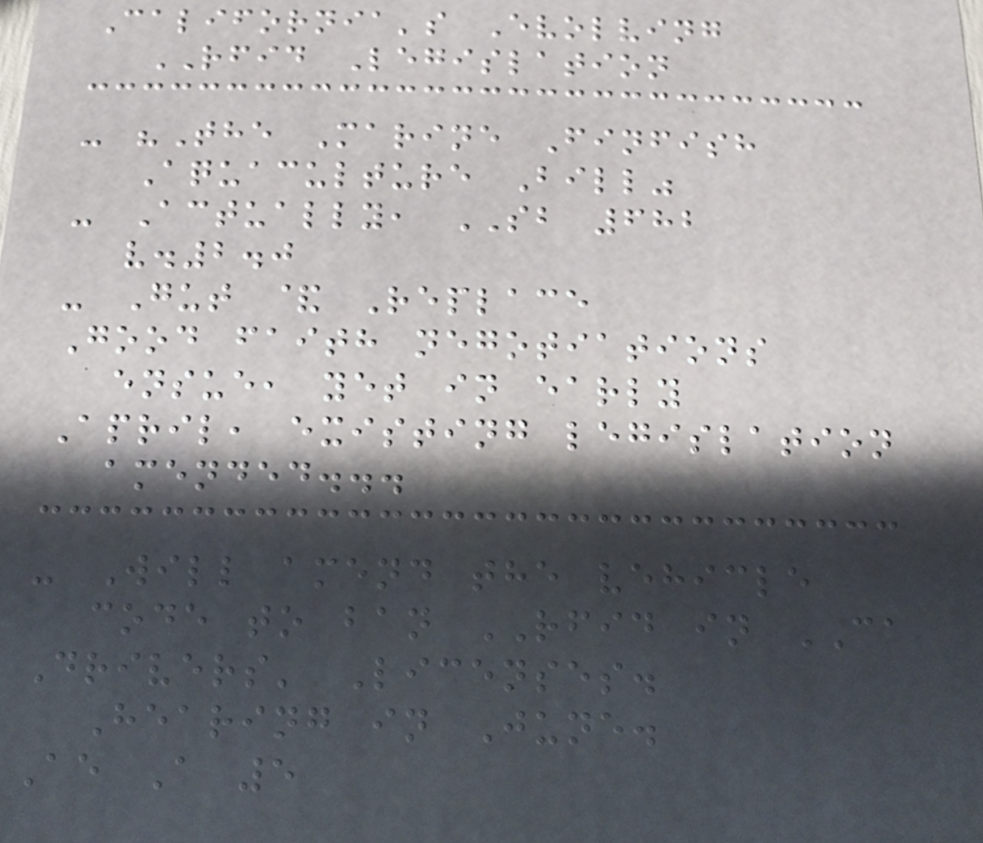California's Evolving
RFID Legislation
- "The Marine Finfish
Aquaculture Bill"
- Actually, SB 682
v.2.0
- Gut & Replace
Good faith negotiations
ensue, yet in early
April, existing legislation
amended...
- Will amend the vehicle
code to ban RFID in CA
Drivers' Licenses.
Hearing in June.
Ae A 5
